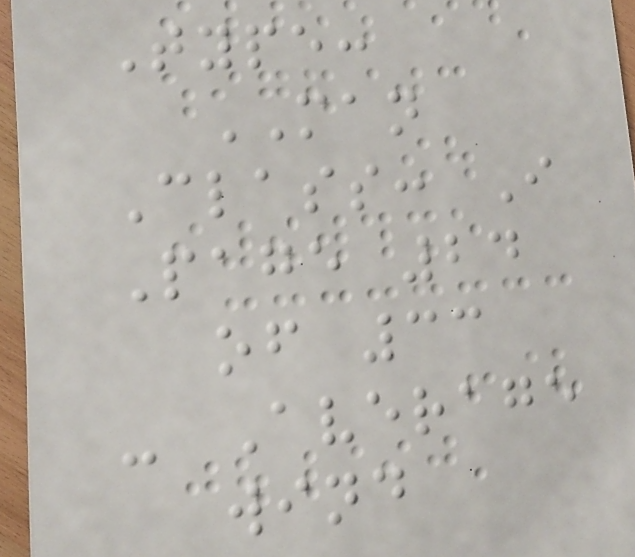Type:
MAN
Class: I
Page 24
of 33
- Average
wind
